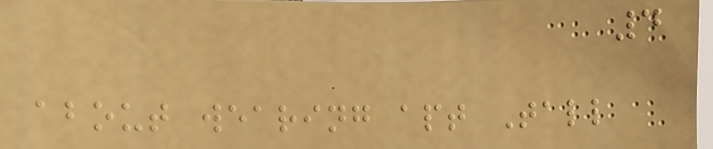4
about wearing apt Tall
